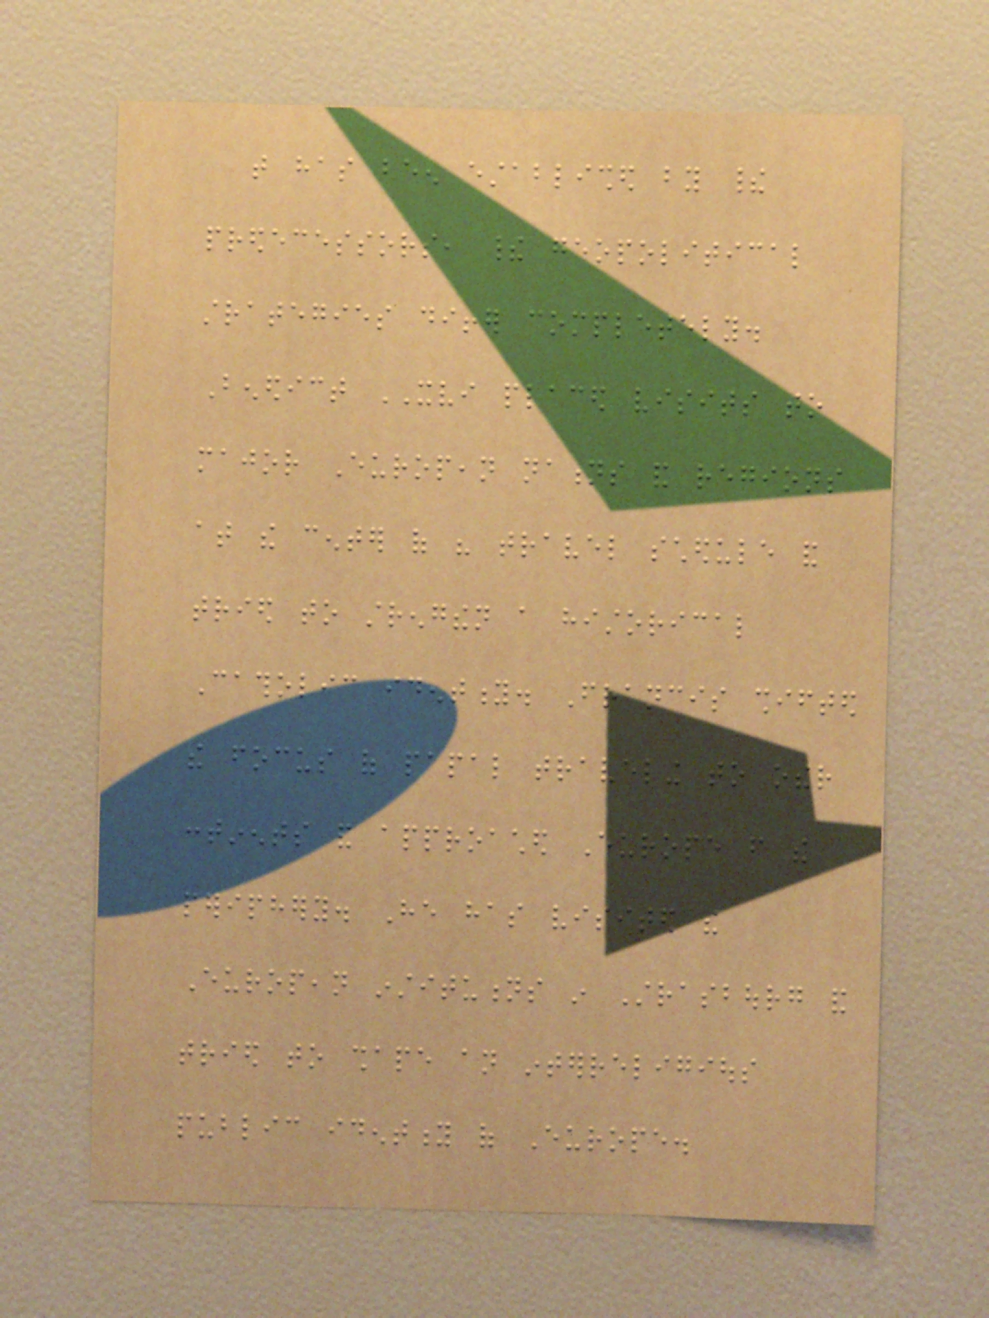that has been established by their
predecessors, their geopolitical
strategies differ completely.
Benedict XVI placed visits to
major European nations and regions
at the center of his travel schedule and
tried to strengthen a historical
Catholic identity. Francis shifted
the focus of papal traveling to other
continents and approached Europe from the
periphery. He has visited the
European institutions in Strasbourg and
tried to shape an interreligious
public identity of Europe.
